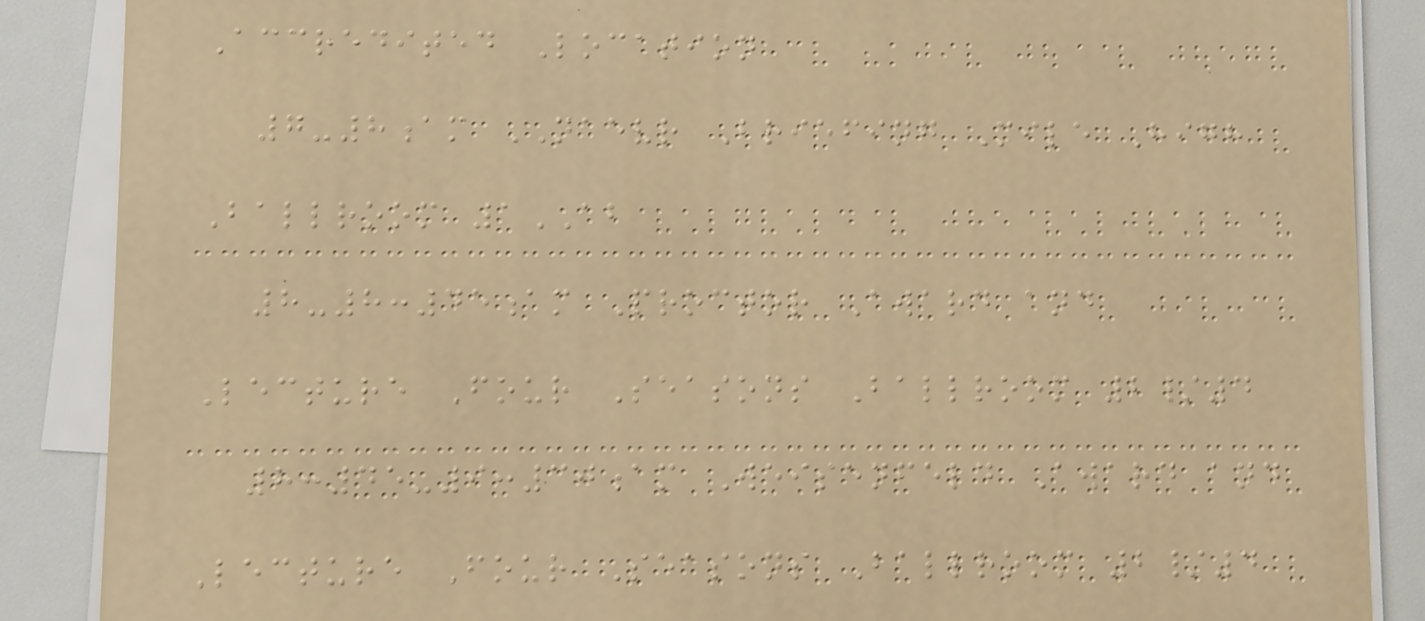Accredited Location
7-8am NAEVR Briefing Mile High
Ballroom 1AB
8-8:45am Proctor Award and
Lecture Four Seasons Ballroom 2/4
8:45-9:30am Weisenfeld Award and
Lecture Four Seasons Ballroom 2/4
